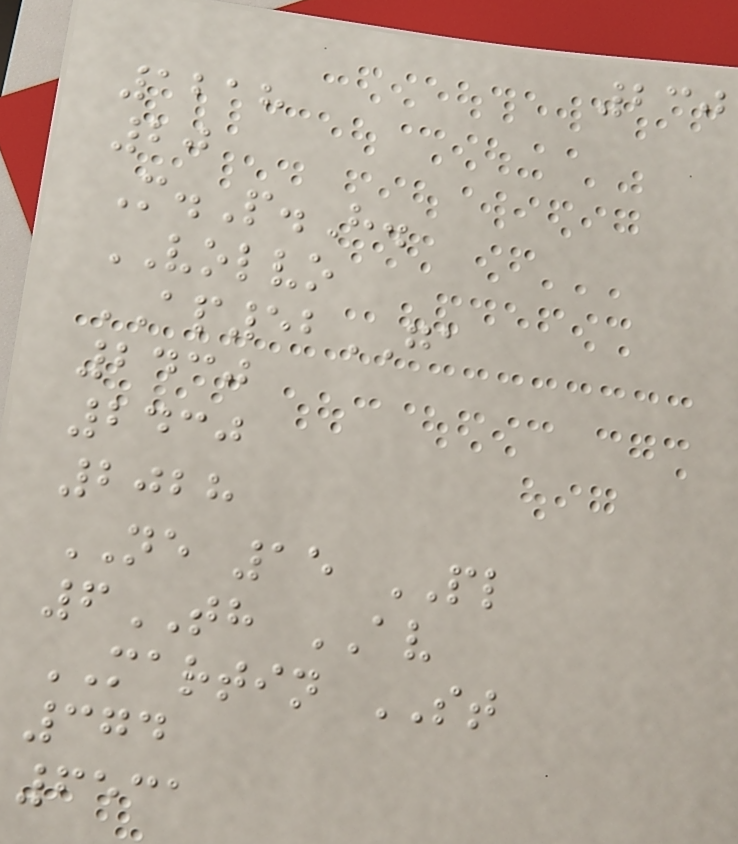230
1218
20
M.P.H.
VOLVO
AP52GA
2430
2430
2028
NE 15 PL
6TH AV
MARTIN ST
374
6531
